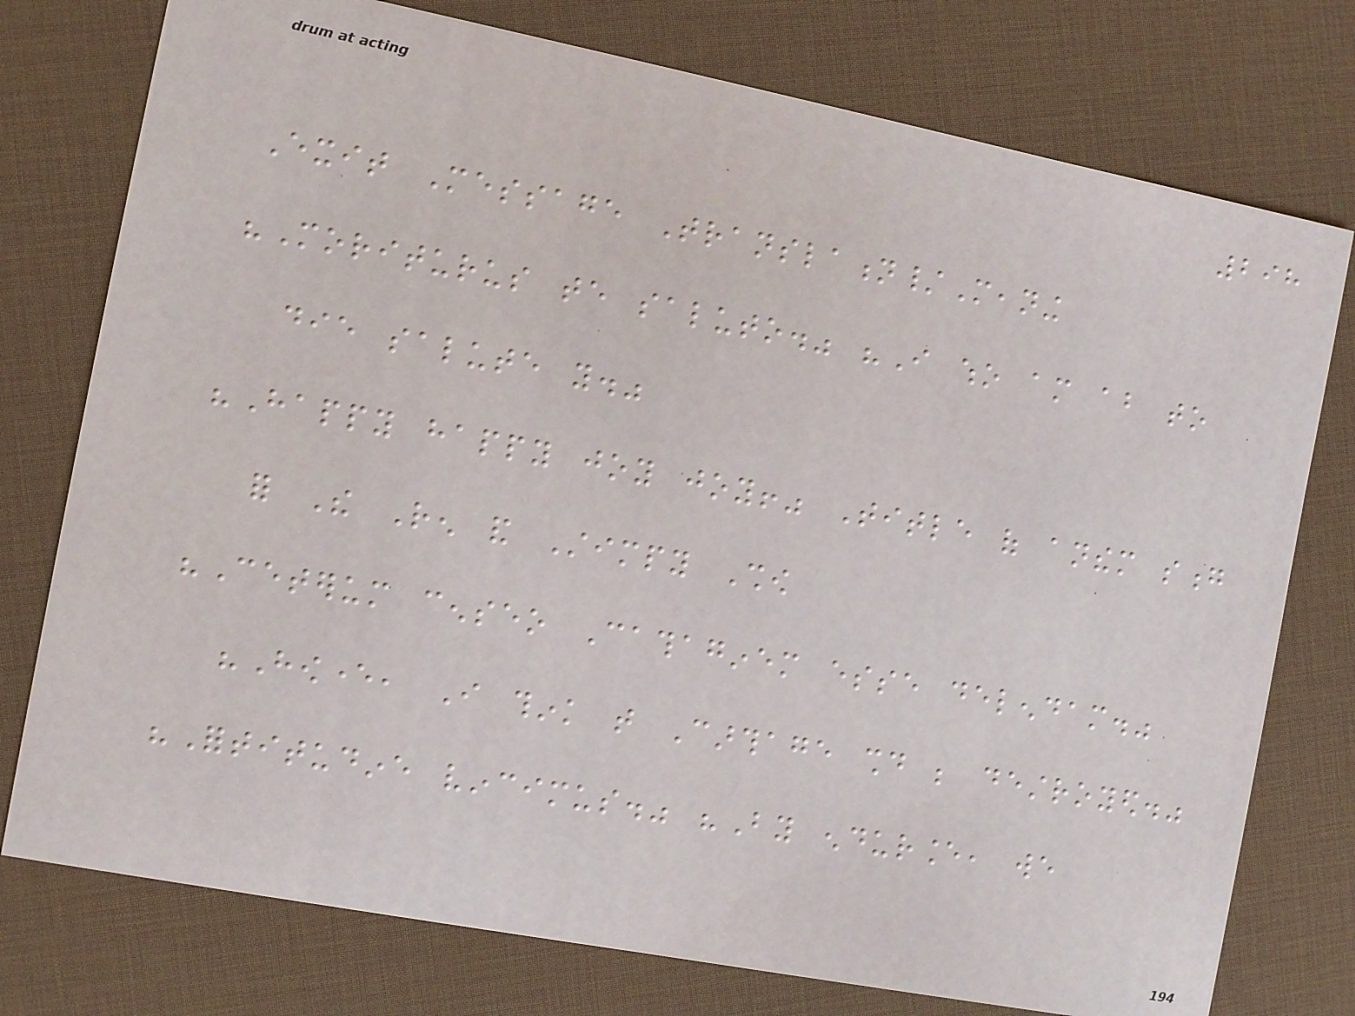298
Exit Message Translation/Meaning
"Moriturus te saluto." "I who am about to
die salute you."
"Happy happy joy joy!" Title of anthem song
for The Ren and Stimpy Show
"Ceterum censeo Cathaginem esse delendam."
"However, I think that Carthage should be destroyed."
"Fortitudine vincimus." "By endurance, we
